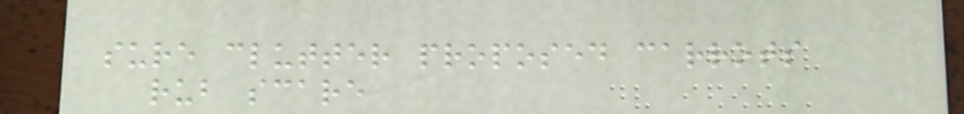sure clutter proposed carrots
rub scare
